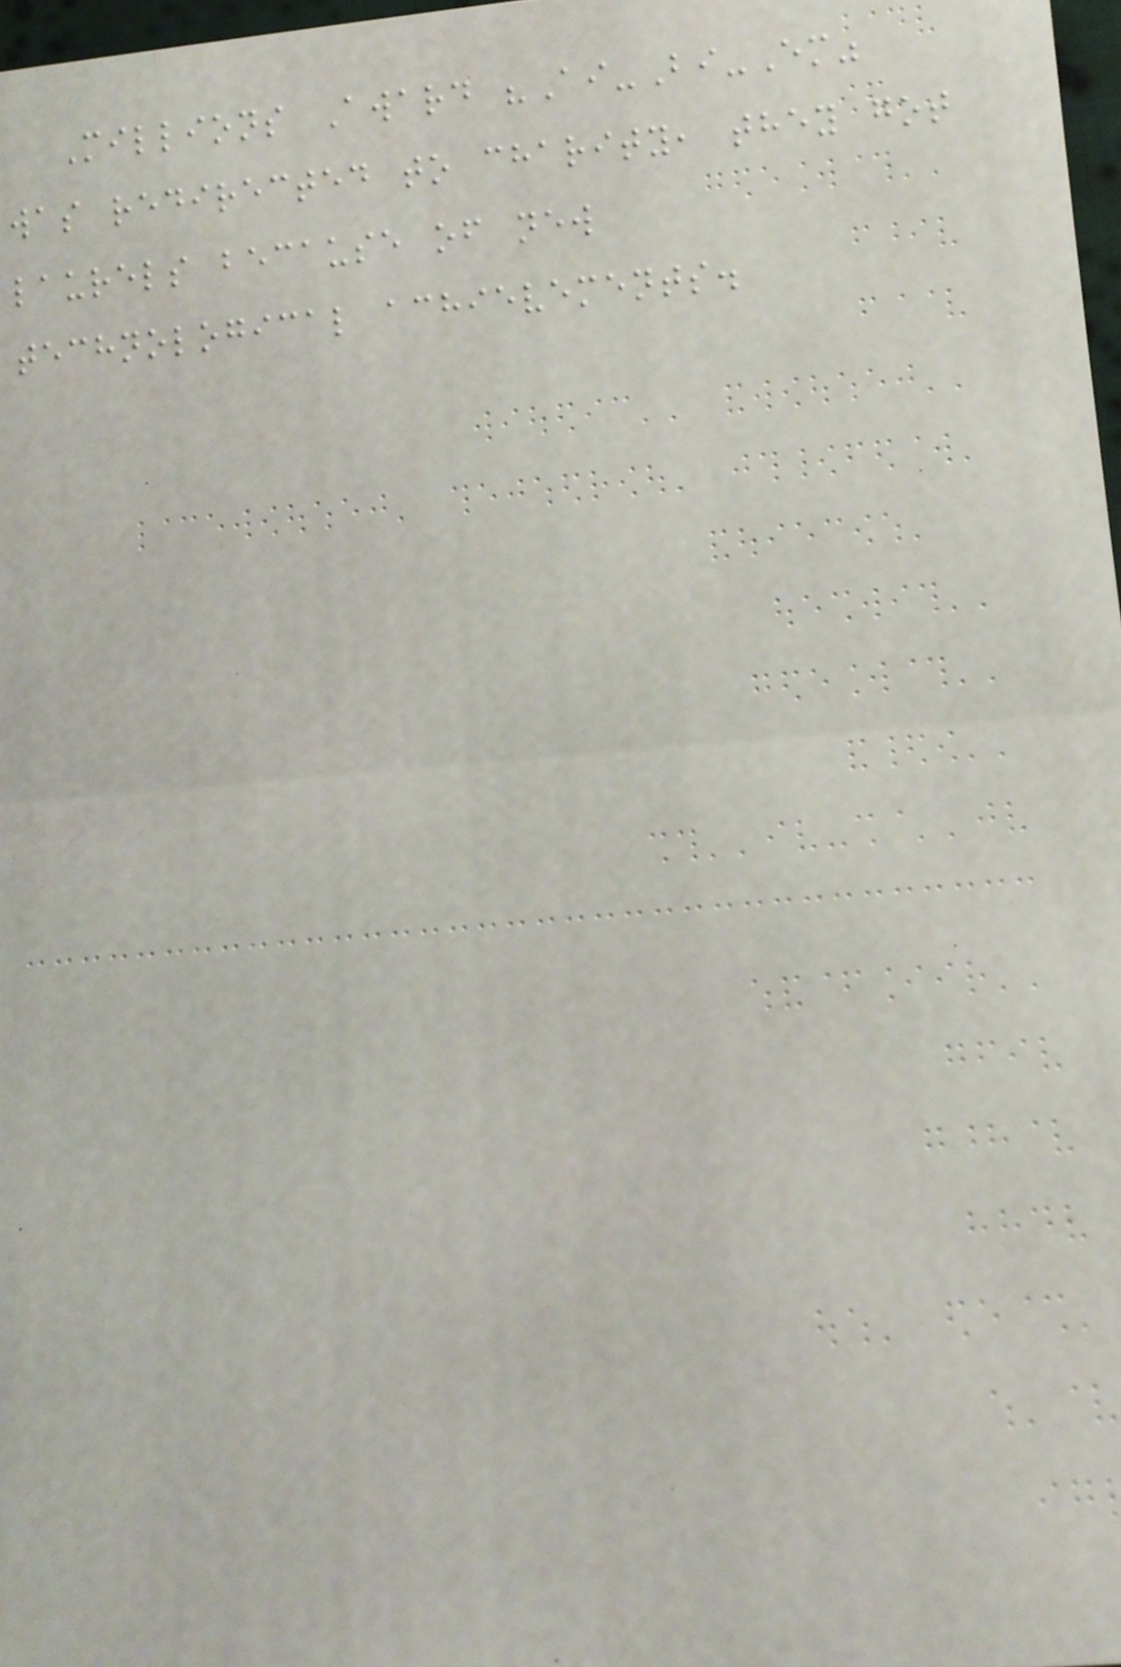Millions Award "Ai-Bi-Em"
was redirected to charity, they got
laurels because of new
technological achievements.
